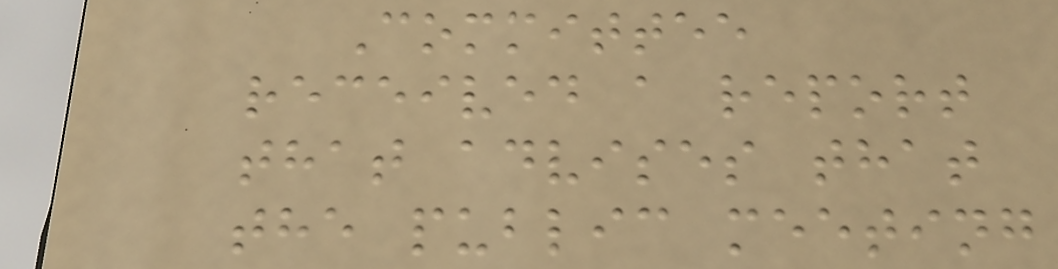Committee
received a report
that advises that
the public meeting
